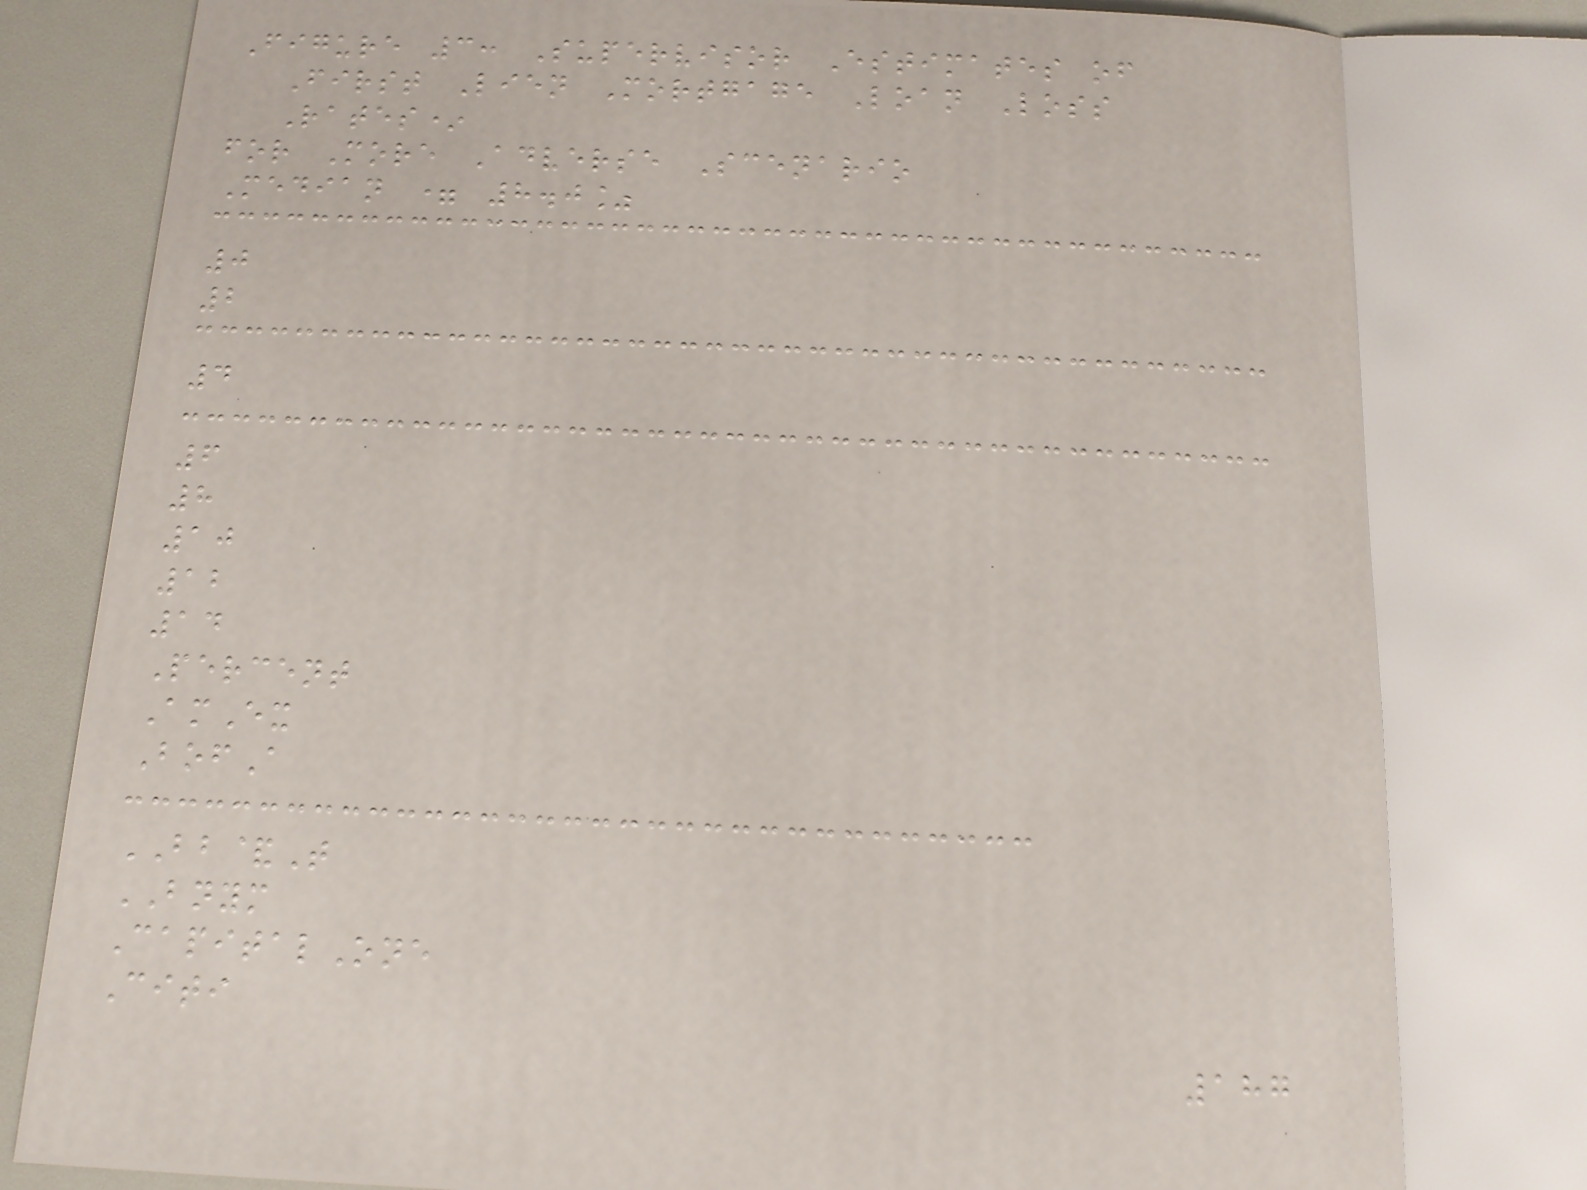Figure 3: Supervisor Estimates of
First Lien Mortgage Loan Loss
Rates*
for More Adverse Scenario
Median = 8.0%
0
2
4
6
8
10
12
14
Percent
AmEx
BofA
BB&T
BNYM
CapitalOne
Citi
187
